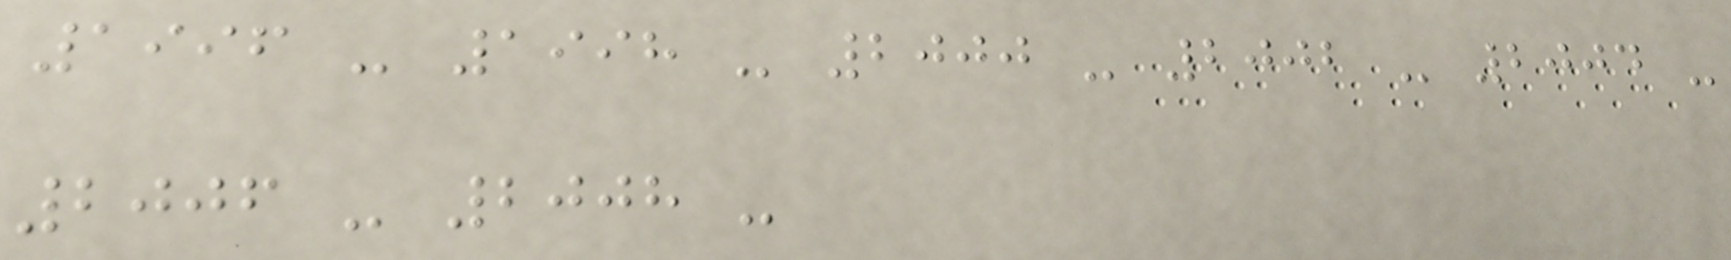1996 - 1998 - 2000 - 2002 - 2004 -
2006 - 2008 -
